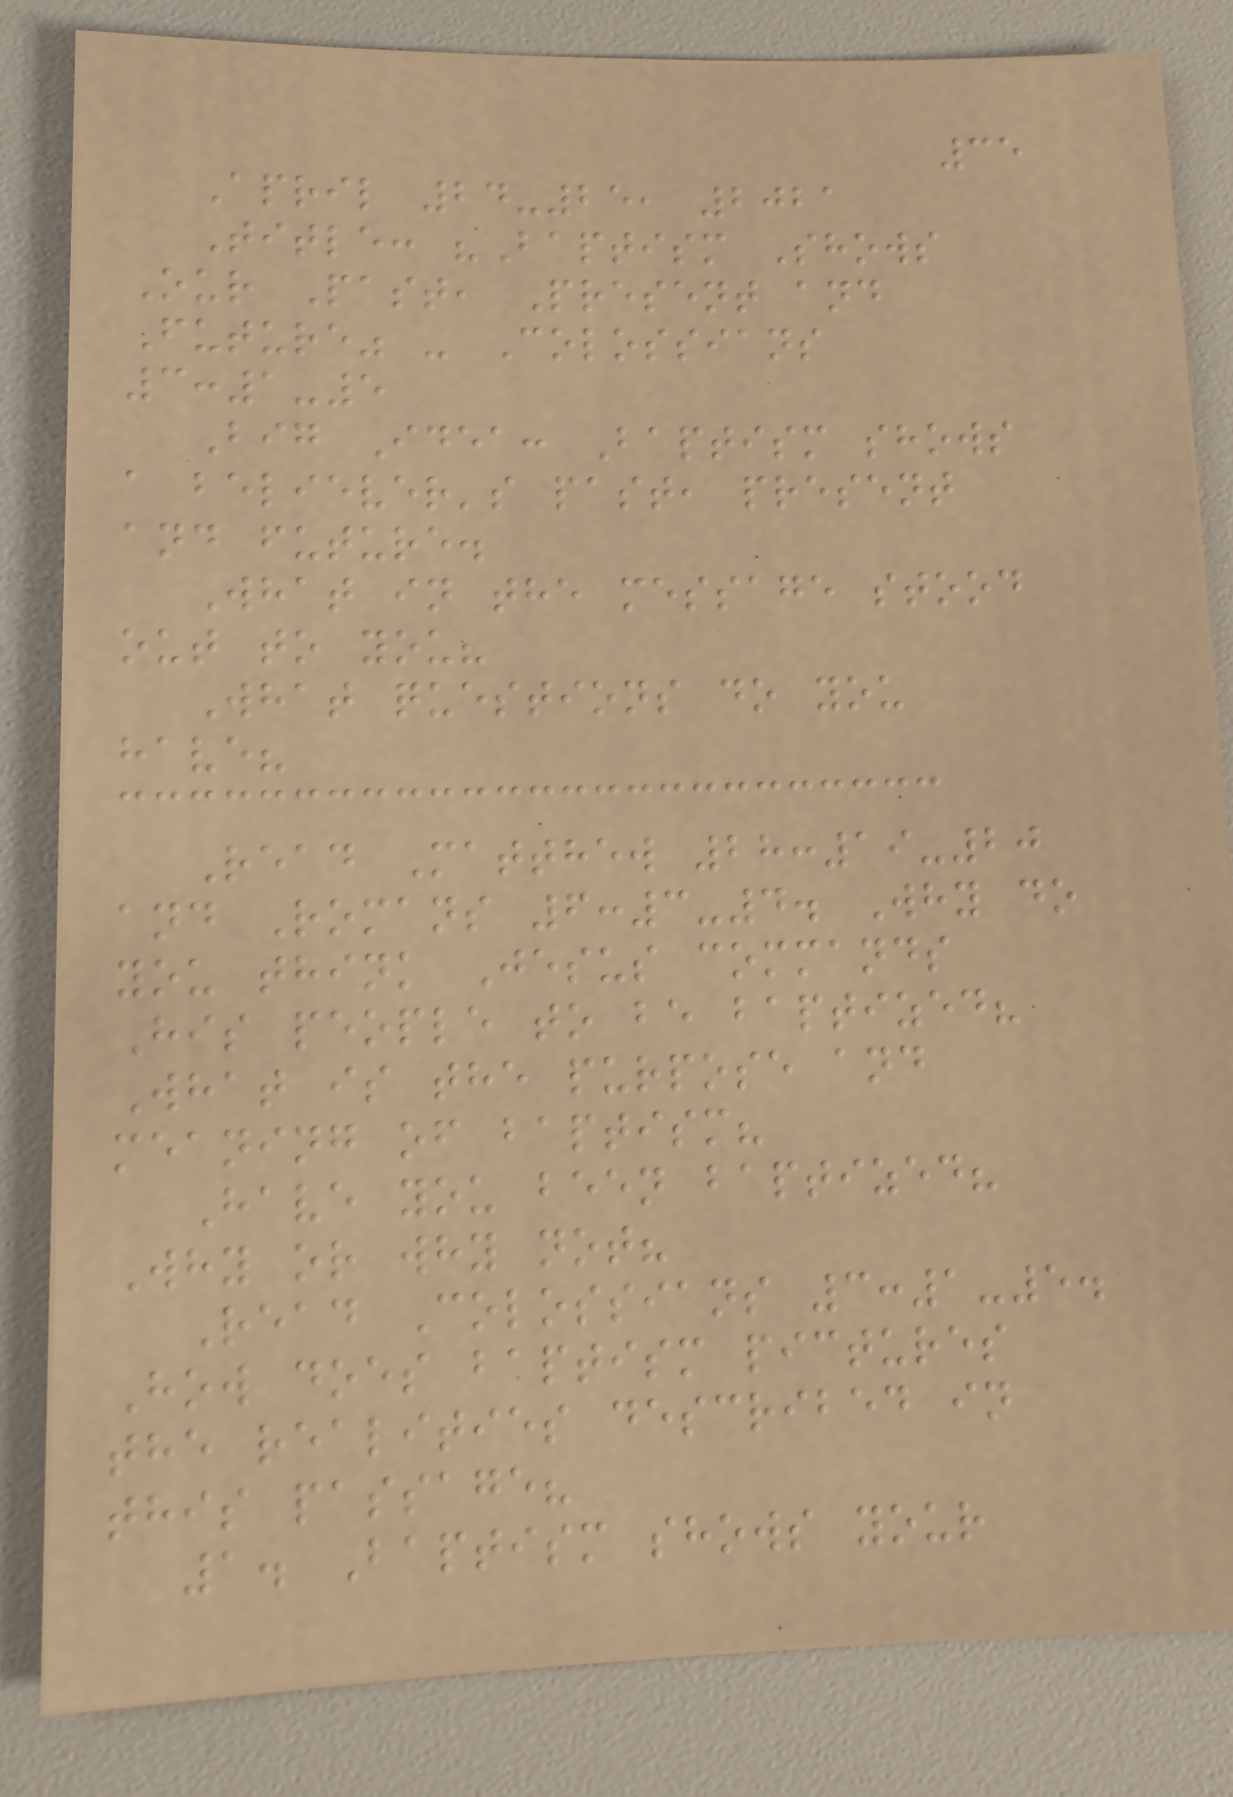35
April 24-25, 2021
Title: "Baptism Shows
Our Past, Present and
Future" - Colossians
3:1-5
Big Idea: Baptism shows
a believer's past, present
and future.
What in the message stood
out to you?
What questions do you
have?
Read Matthew 28:19-20
and Romans 6:3-4. Why do
you think Jesus commands
His people to be baptized?
What is the purpose and
meaning of baptism?
Have you been baptized?
Why or why not?
Read Colossians 3:1-5.
How does baptism pictures
the realities described in
this passage?
1. Baptism shows your
